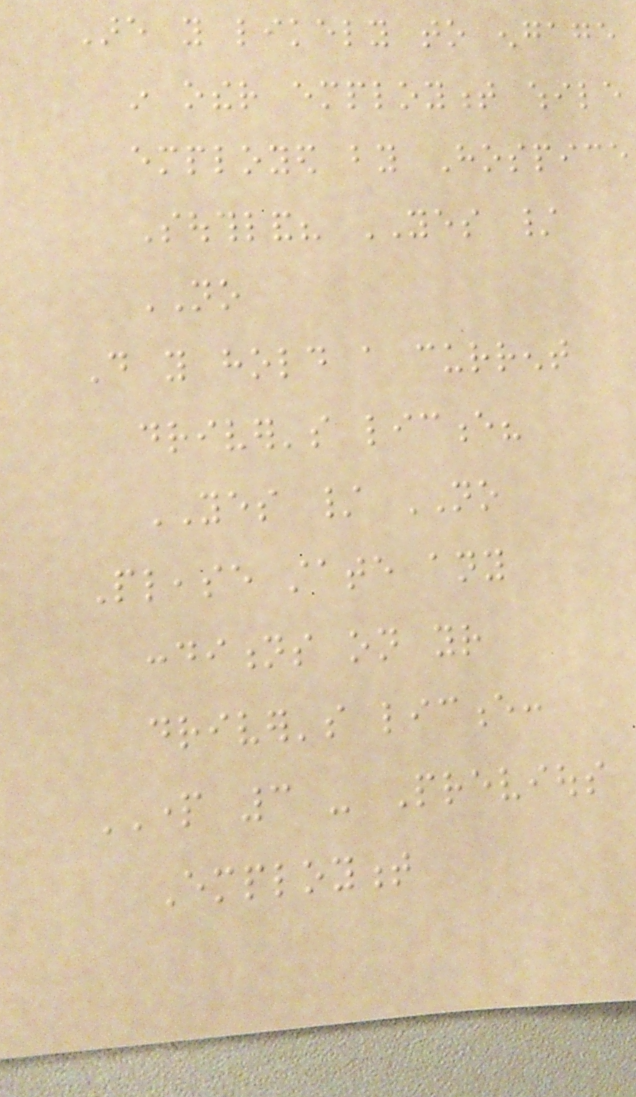Are you likely to engage
in other employment while
employed by Hospice
Southland? YES /
NO
Do you hold a current
driver's licence?
YES / NO
Please state any
conditions on your
driver's licence:
PART 3 - Previous
Employment
